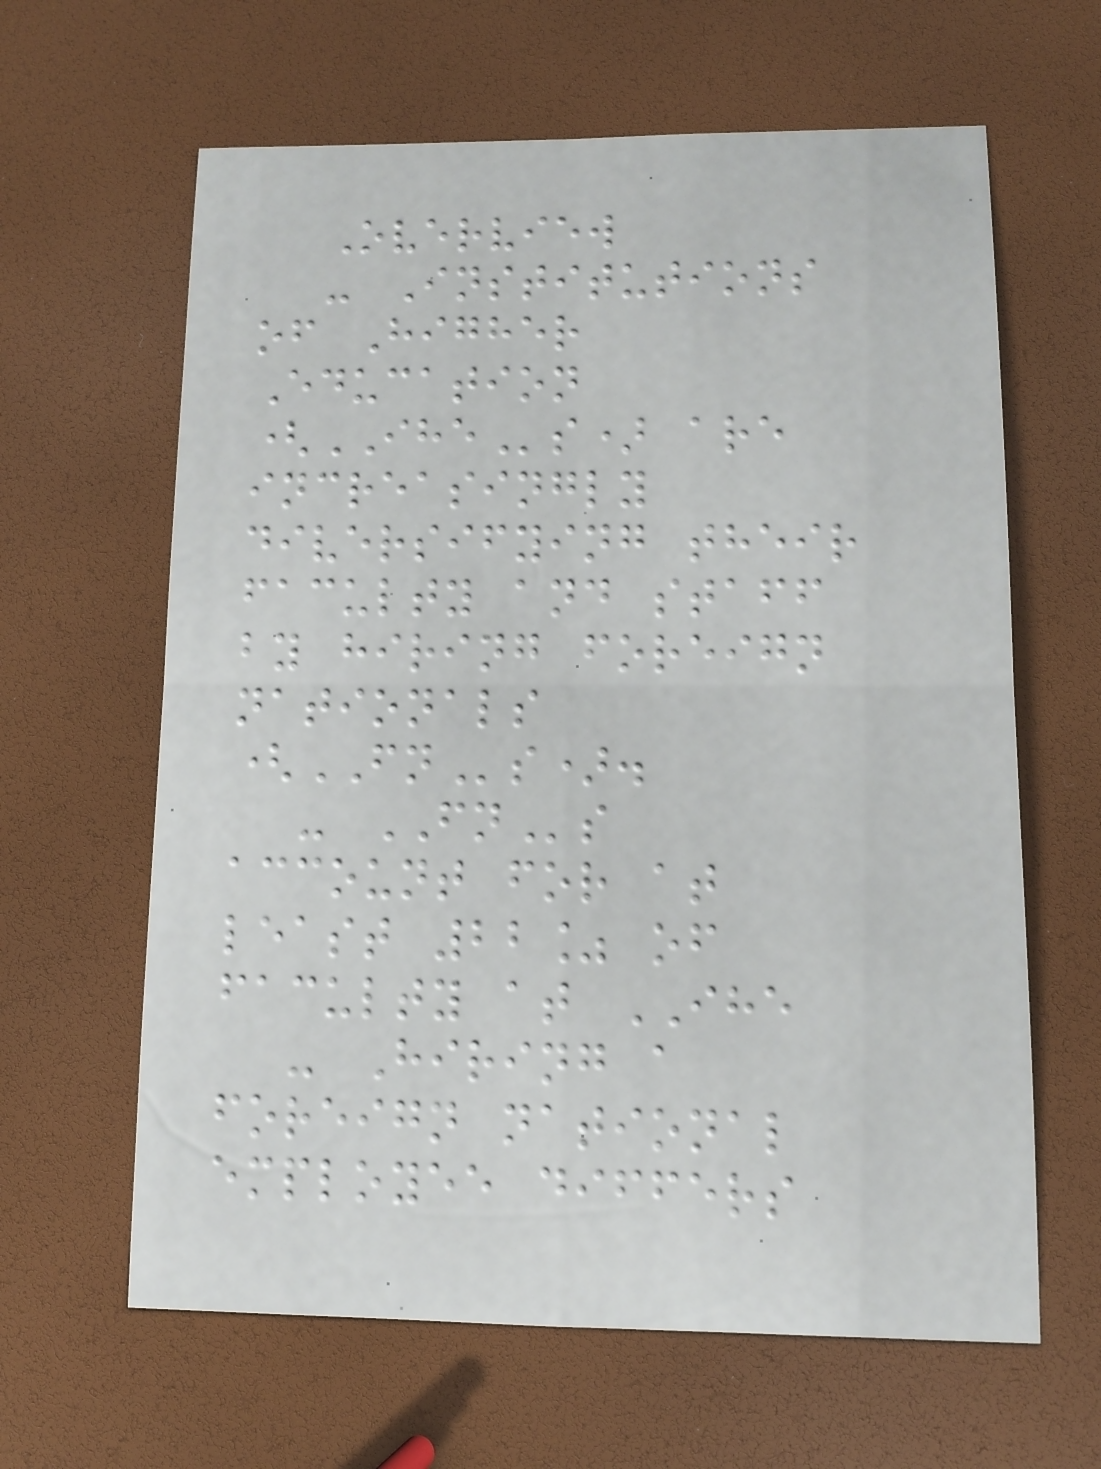Overview
- Institutions
of Higher
Education
(IHEs) are
increasingly
diversifying their
faculty and staff
by hiring foreign
nationals
(FNs).
- FNs
account for at
least 22% of
faculty at IHE
- Hiring a
foreign national
employee differs
